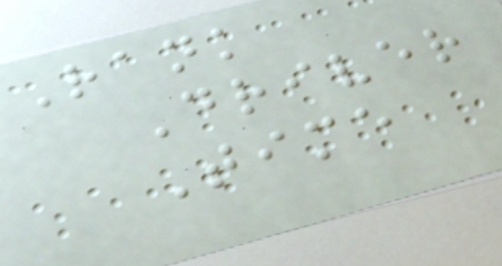Rank
Driver
Time
